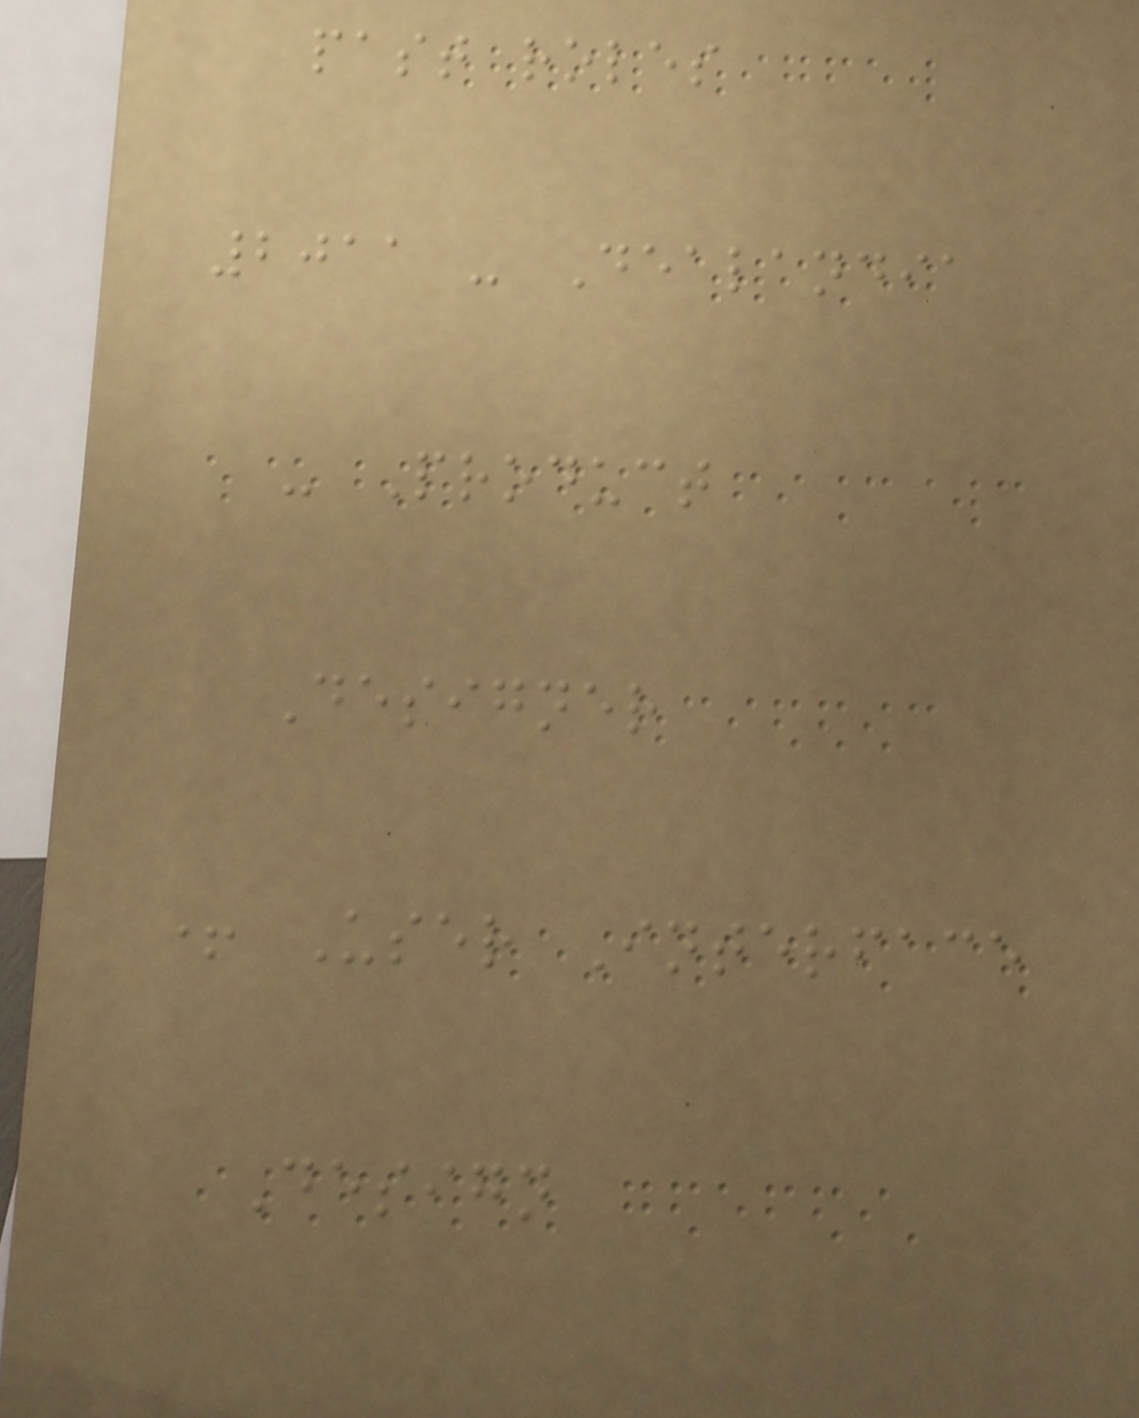past roles
2011 - Dealandia
- Product
Designer
+ User Interface
Design
